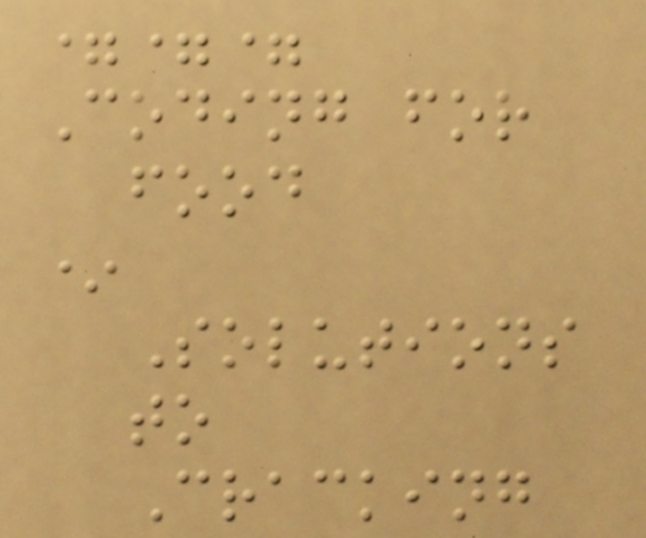===
Coding for
food
*
Solutions
to
Cracking
